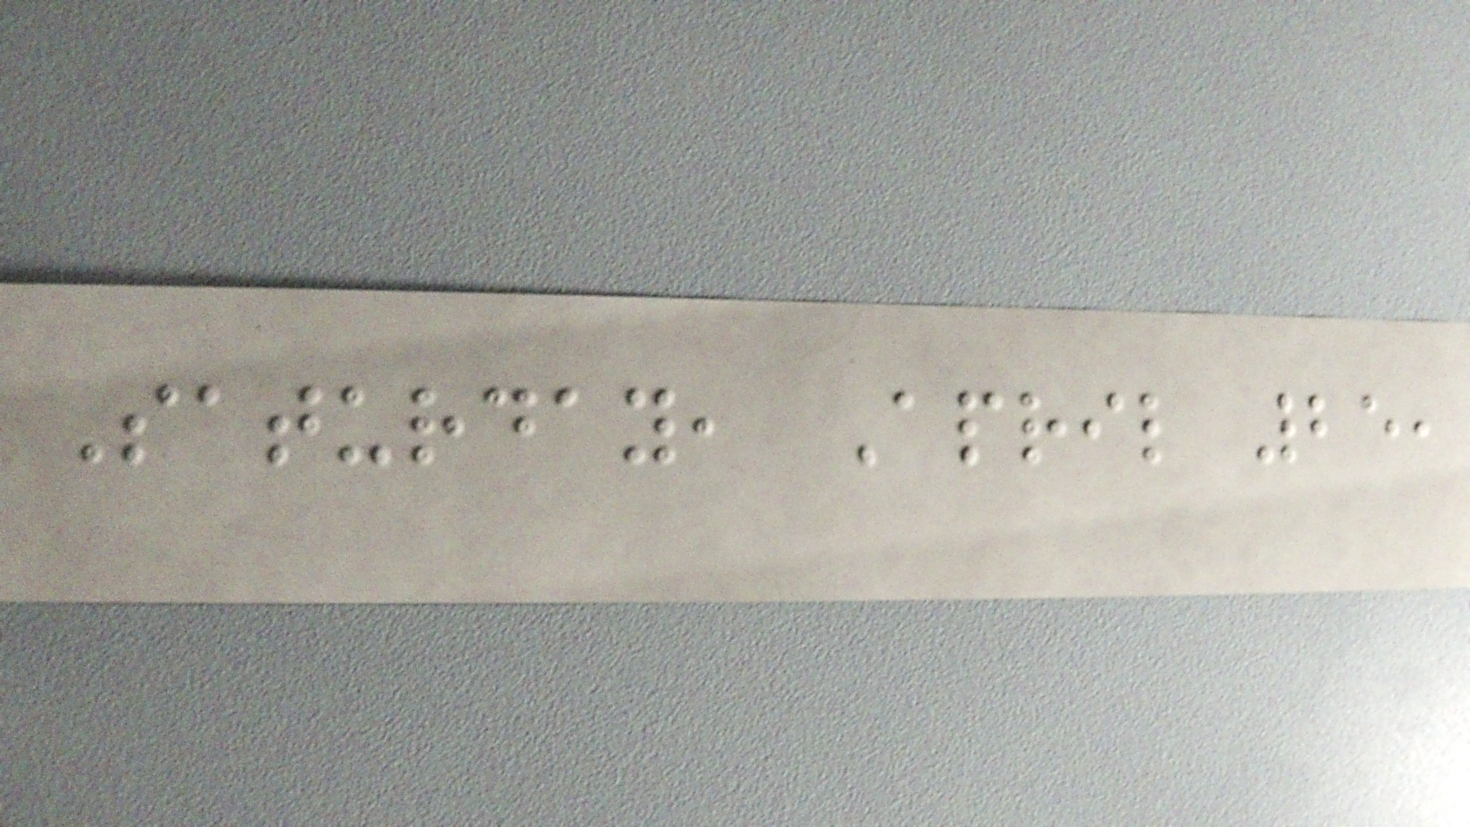Saturday, April 25,
